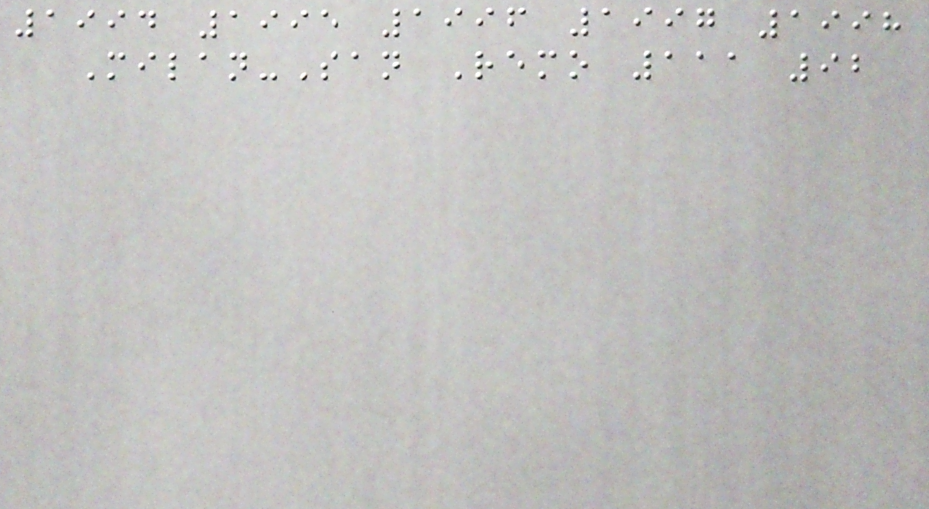1994 1995 1996 1997 1998
Milan-San Remo 111 92
